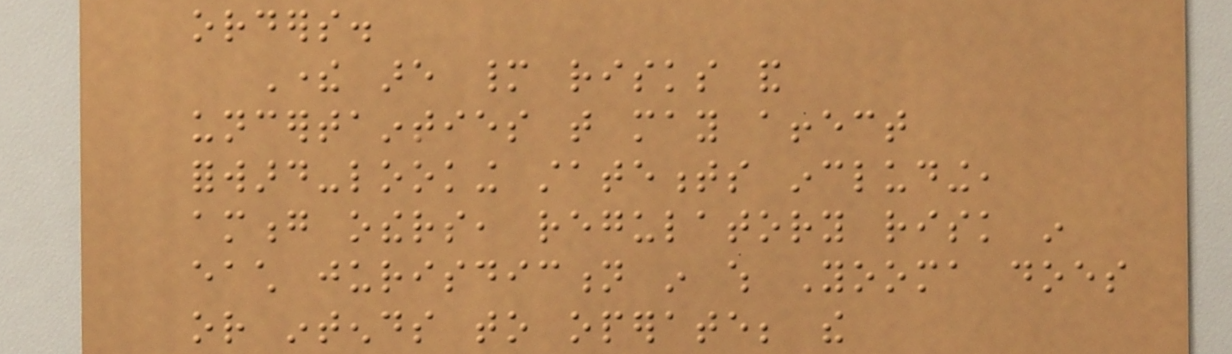orders.
There are many risks and
uncertainties that may affect
forward-looking statements including,
among others, regulatory risk in
each jurisdiction in which Yooma does
or intends to operate; the
